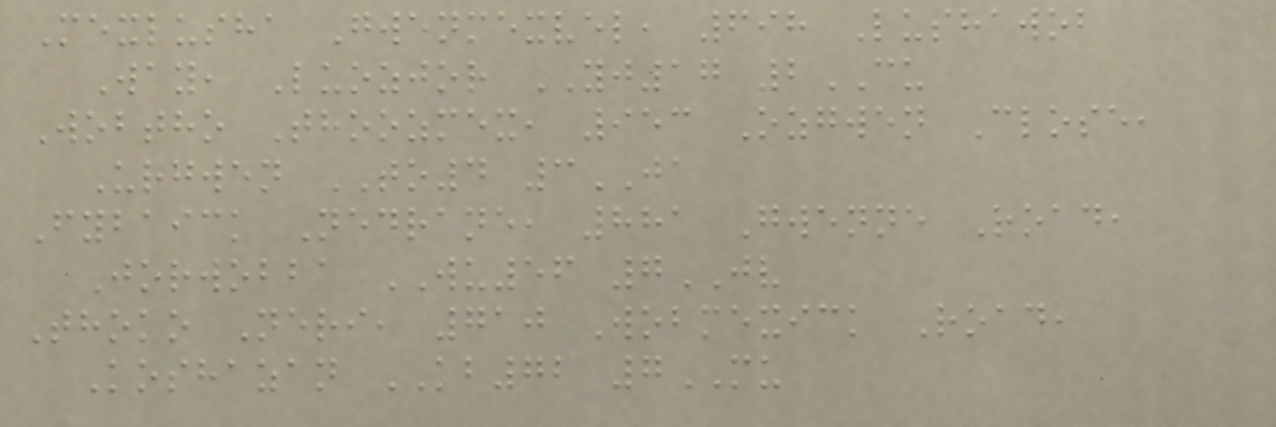Mexlusha Gwenmexvel, 698 Lushawob
Way, Luozjor YJ17 2CU
Wobtho Thoozmex, 953 Ozgwen Close,
Urgwen TO4 3JA
Fybaick Nedrane, 881 Gwenne Road,
Jorwobba WU56 7JV
Thoko Neri, 710 Wobmexick Road,
Koshazan KB72 7MU
